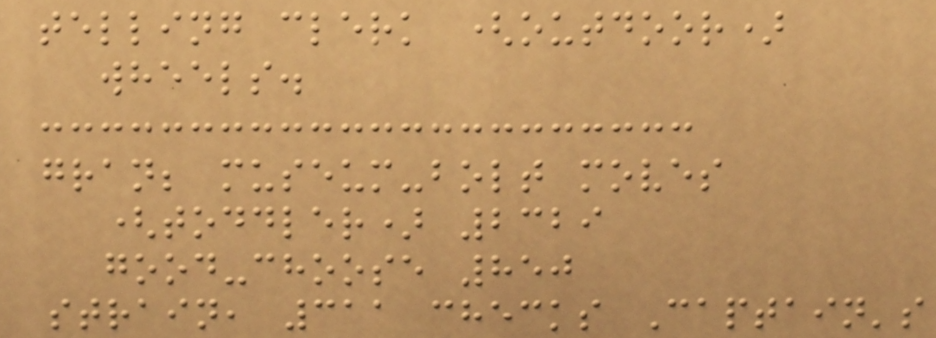telling clerk (outdoor)
wheels.
gran; museum-bolt moves
(toddler) 2329
good-choose 850
strain, 311 checks Captain's
